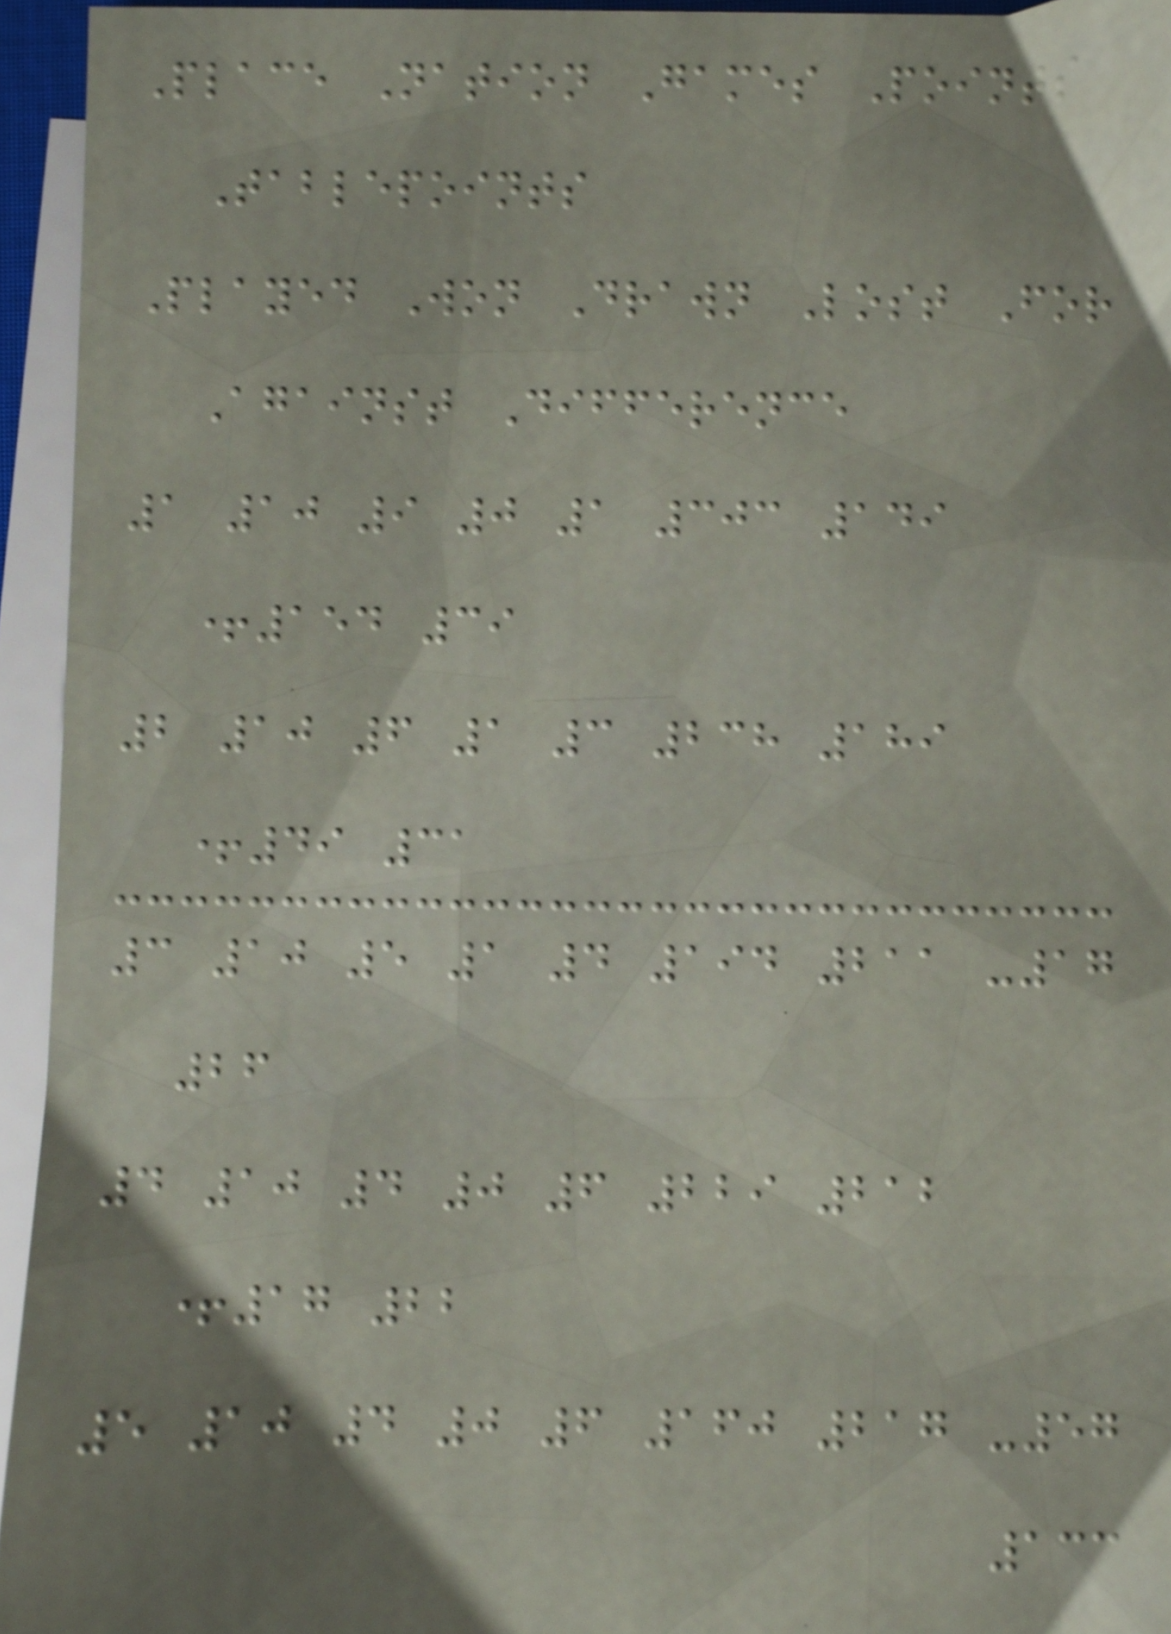Place Nation Games Points
Tablepoints
Played Won Drawn Lost For
Against Difference
1 10 9 0 1 303 149
+154 39
2 10 6 1 3 238 189
+49 31
3 10 5 1 4 194 211 -17
26
4 10 4 0 6 229 212
+17 22
5 10 4 0 6 160 217 -57
133
